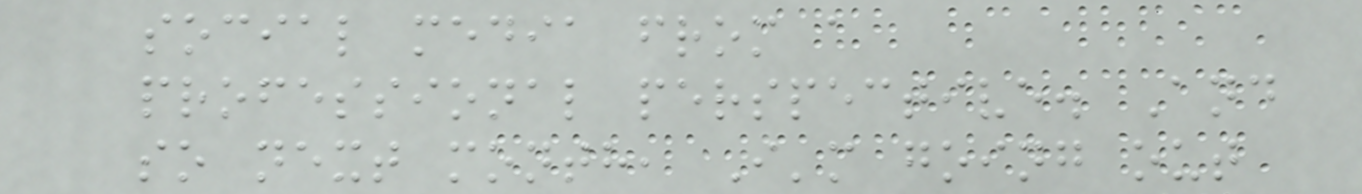social media from a
professional perspective. And
so next month, I'm going out
